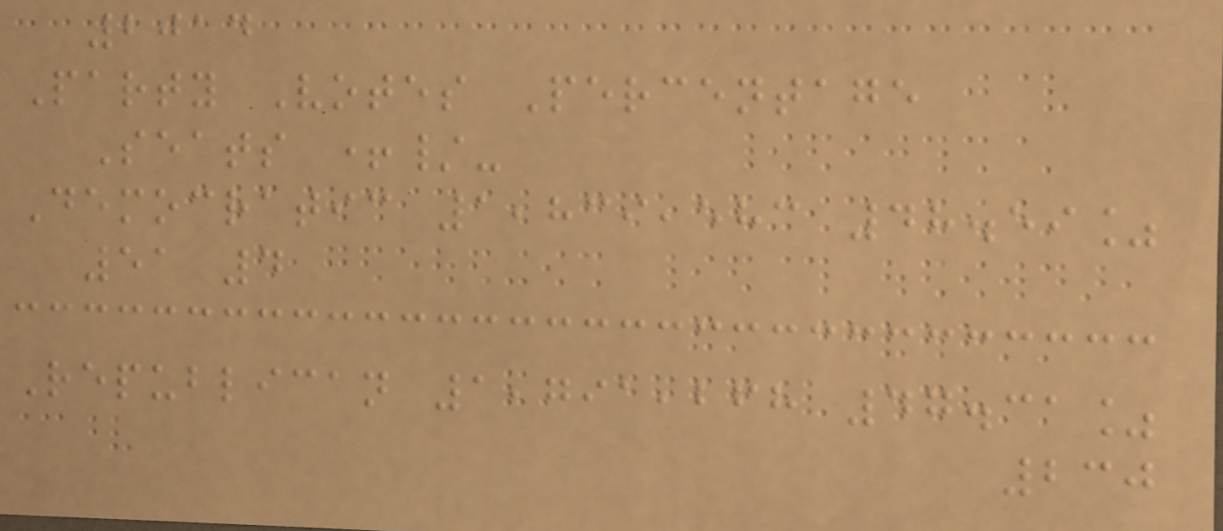2014
Party Votes Percentage
Seats +/-
Democratic 1,839,583 48.59%
51 4
Republican 1,791,268 47.31%
230
